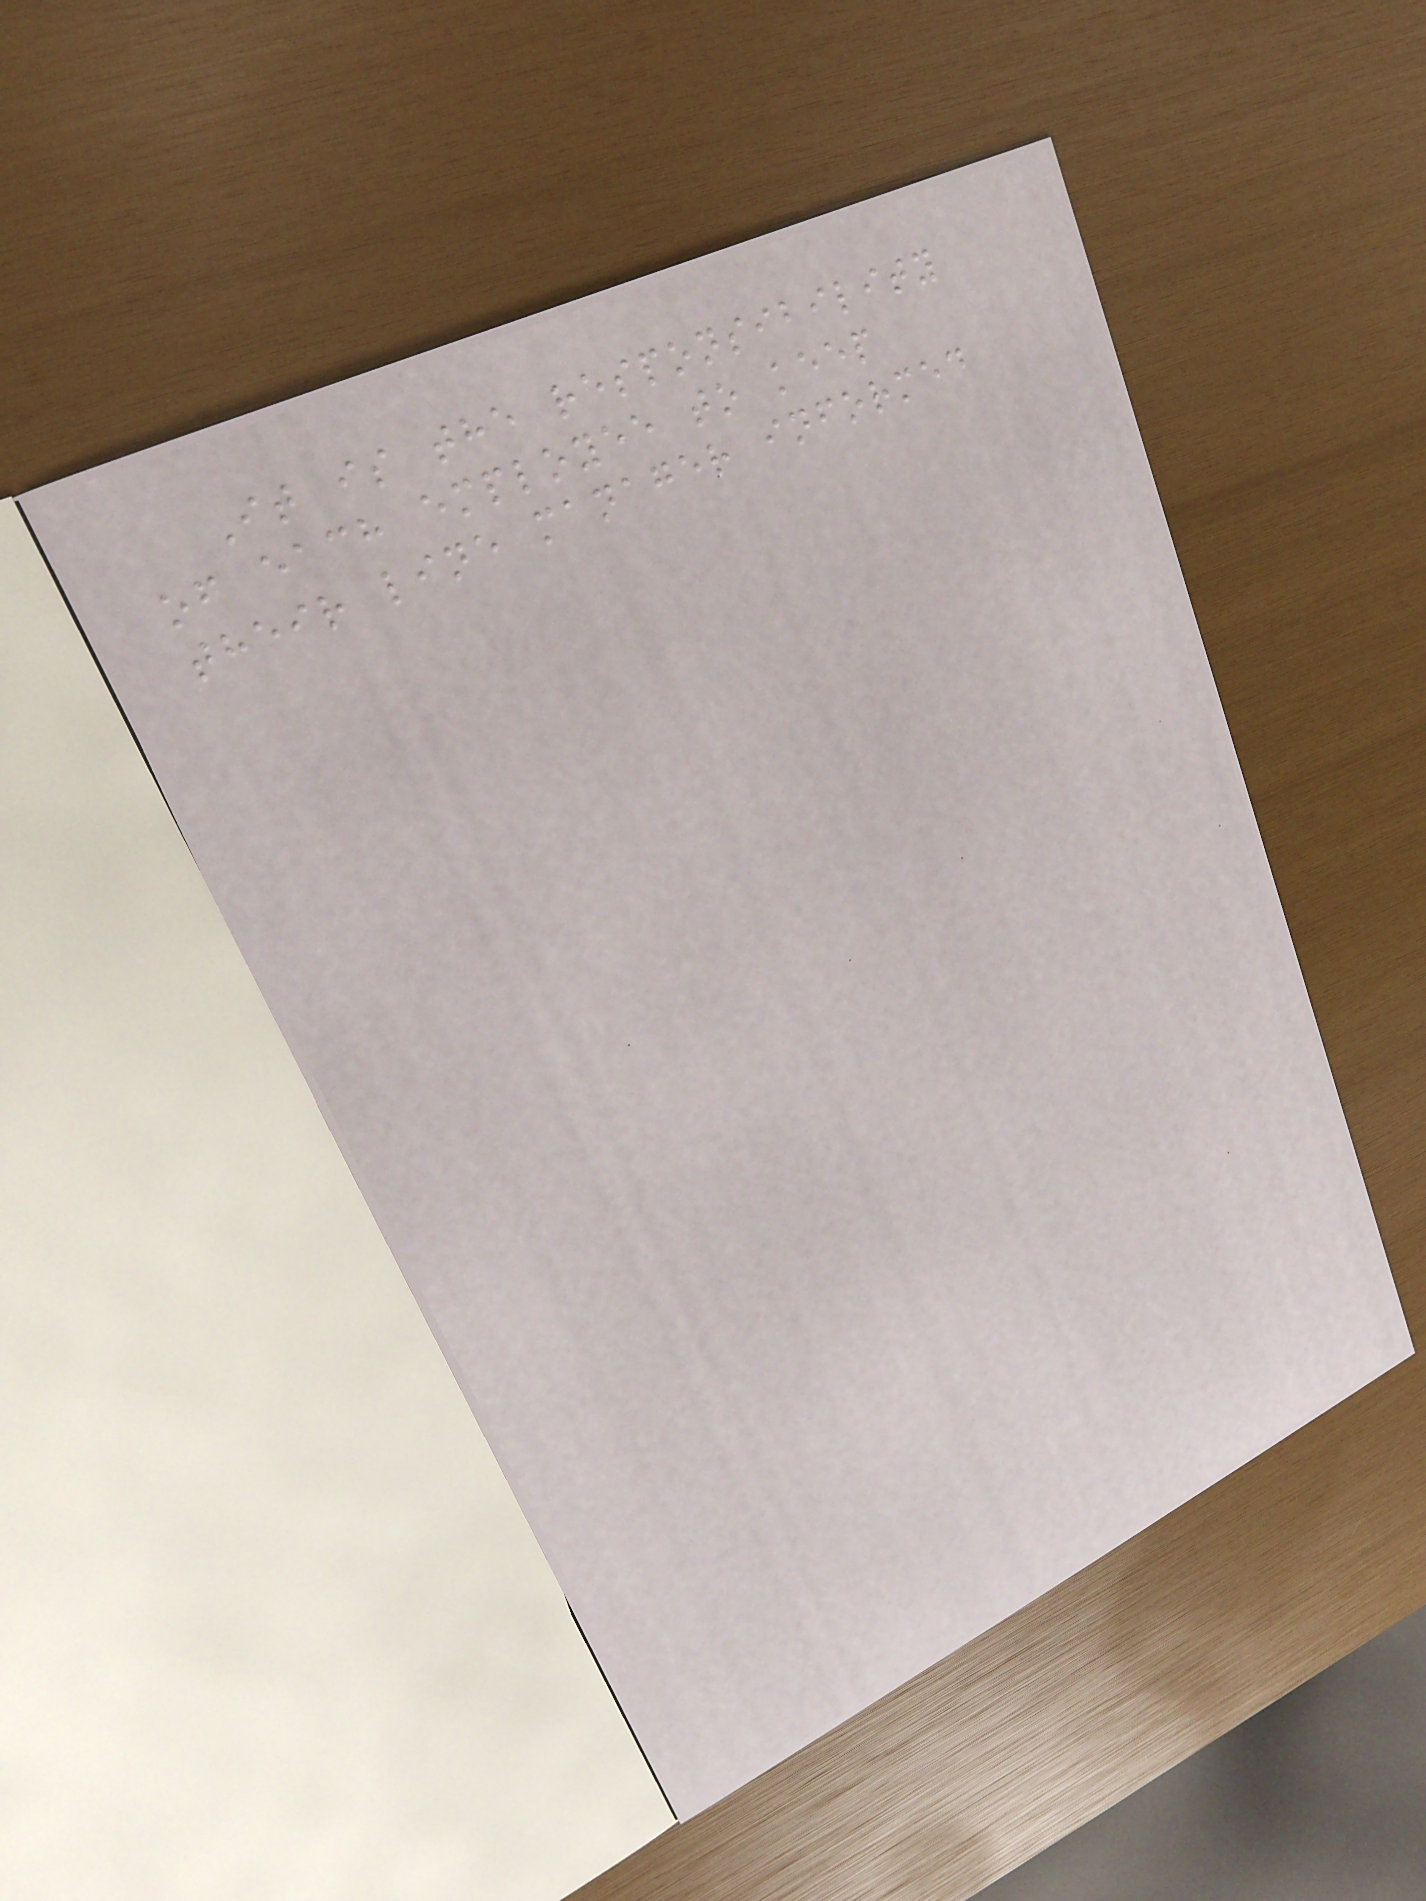It is the responsibility
of each employee to keep
their line manager informed
